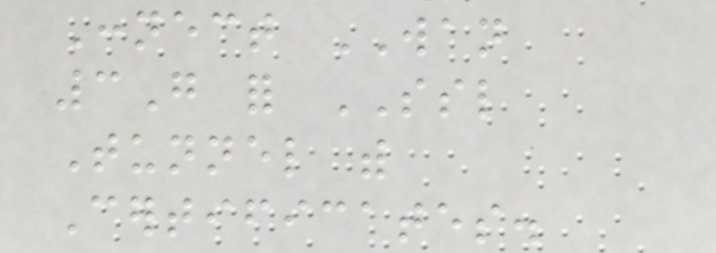Connect WAN
3G for SSL
Tunnel with
Certificates.
